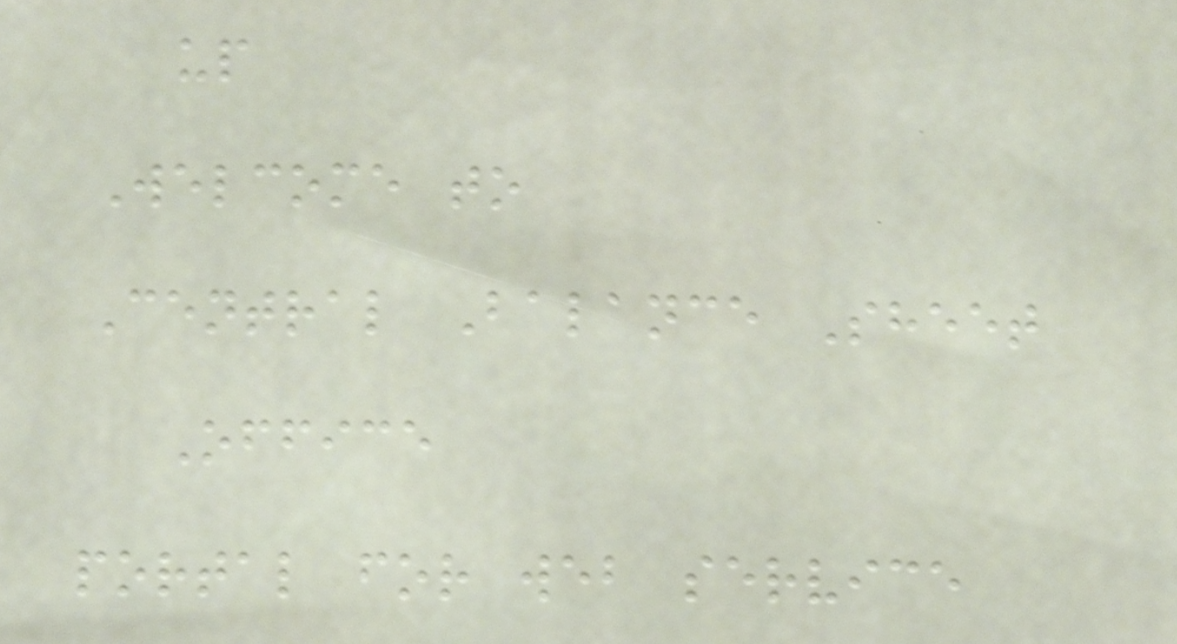up
Welcome to
Central Balance Sheet
Office
portal for web service
